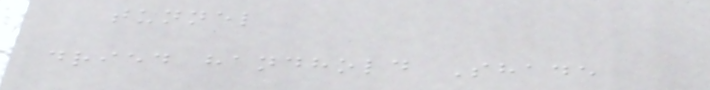tunnel
dried handhold Shade
